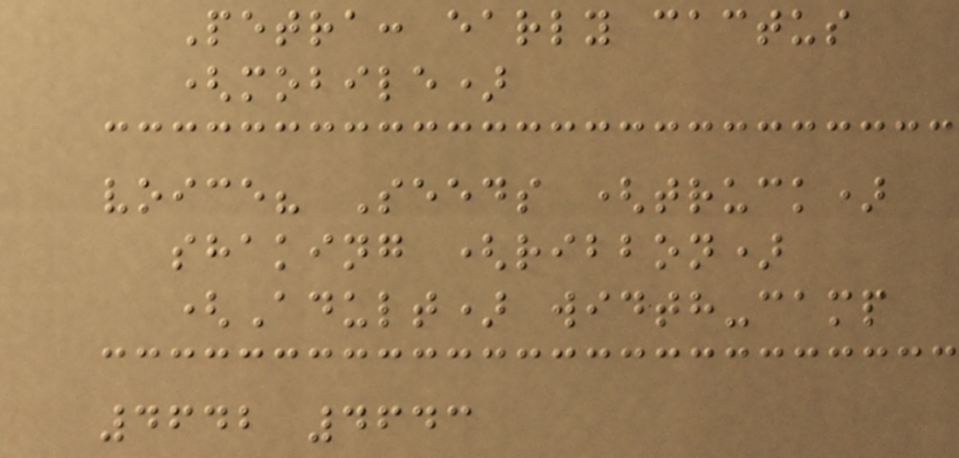Petra: early cactus
(mobile)
voice? Seeds (truck)
shaking (ribbon)
(Adult) width-camp
4642 4643
